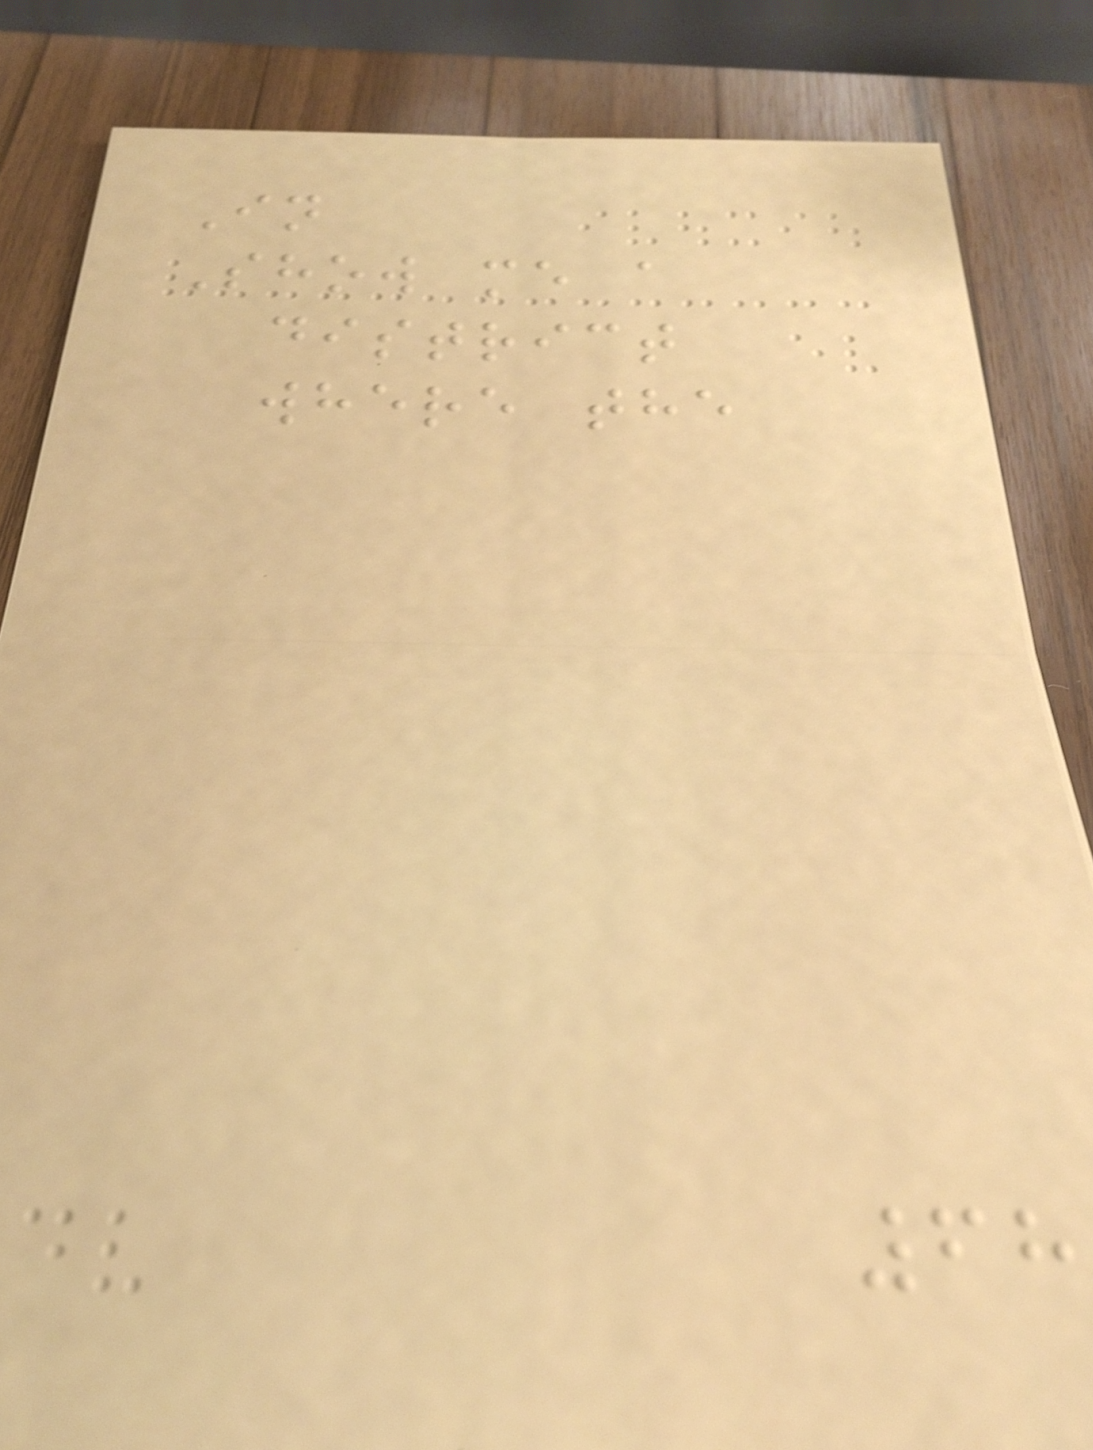In
Show me a
district
where the
68
